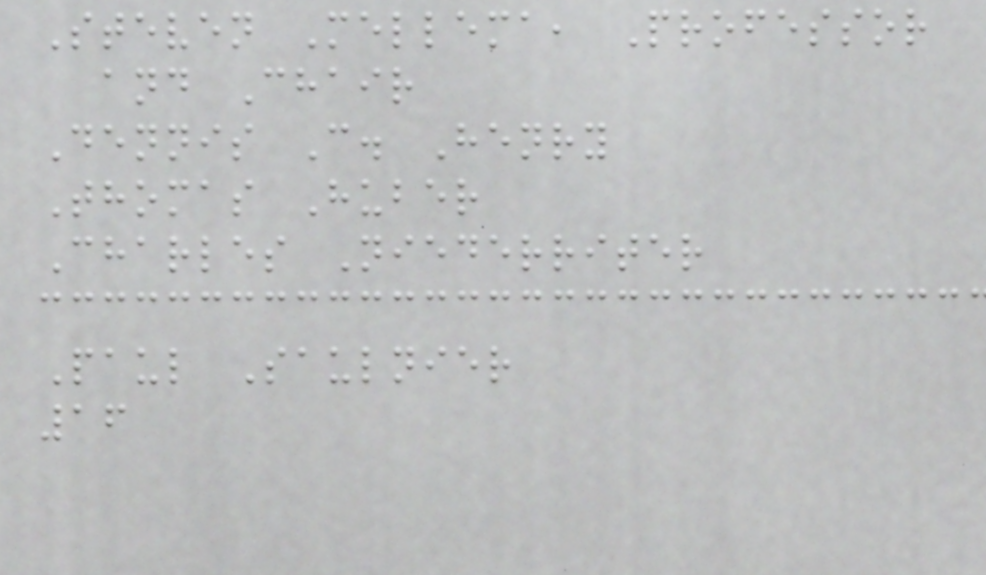Steven Mellema, Professor
and Chair
Dennis C. Henry
Thomas Huber
Charles Niederriter
Paul Saulnier
16
